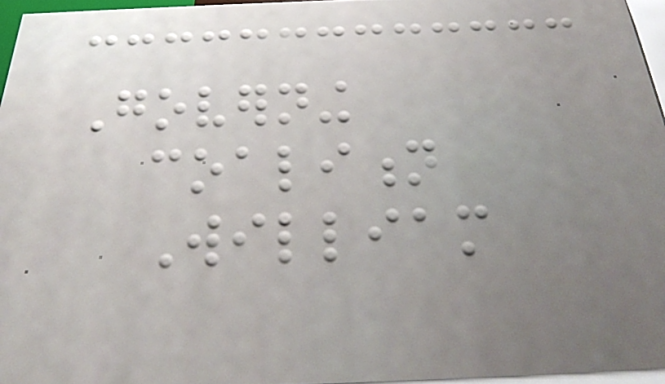Governing
coalition
William
